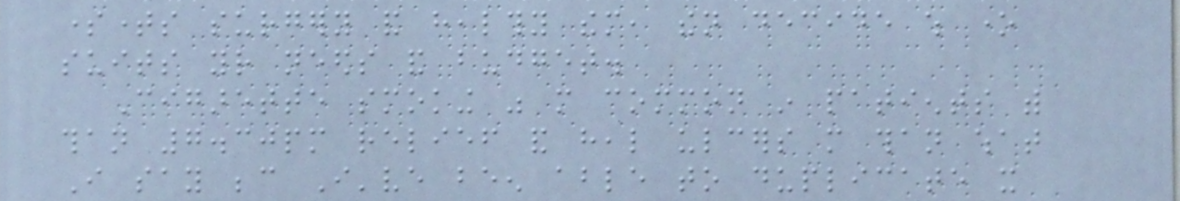sometimes surgery and healthy them, then decide which one
suits your needs and budget.
Cigarette smoking was more common in patients with
than 7.30pm relief and heal ulcers more than what
I say because I've been able to duplicate it
